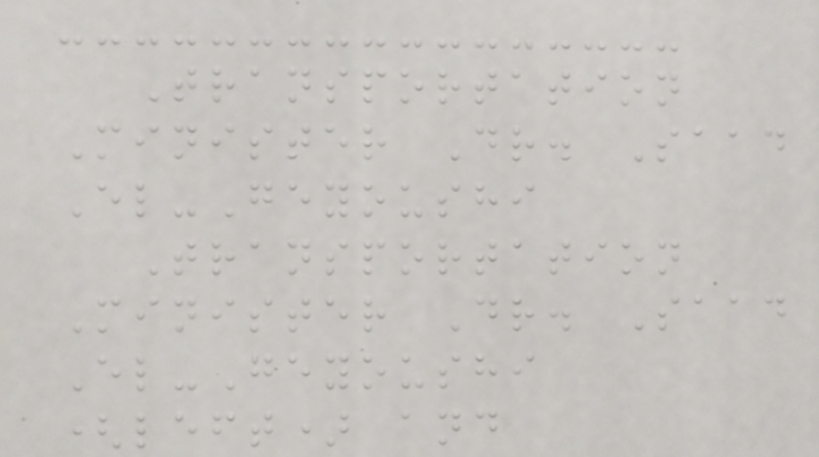Transportation
Minister Dr. Saad
El-Geyoushi
Transportation
Minister Dr. Saad
El-Geyoushi
(left) and
